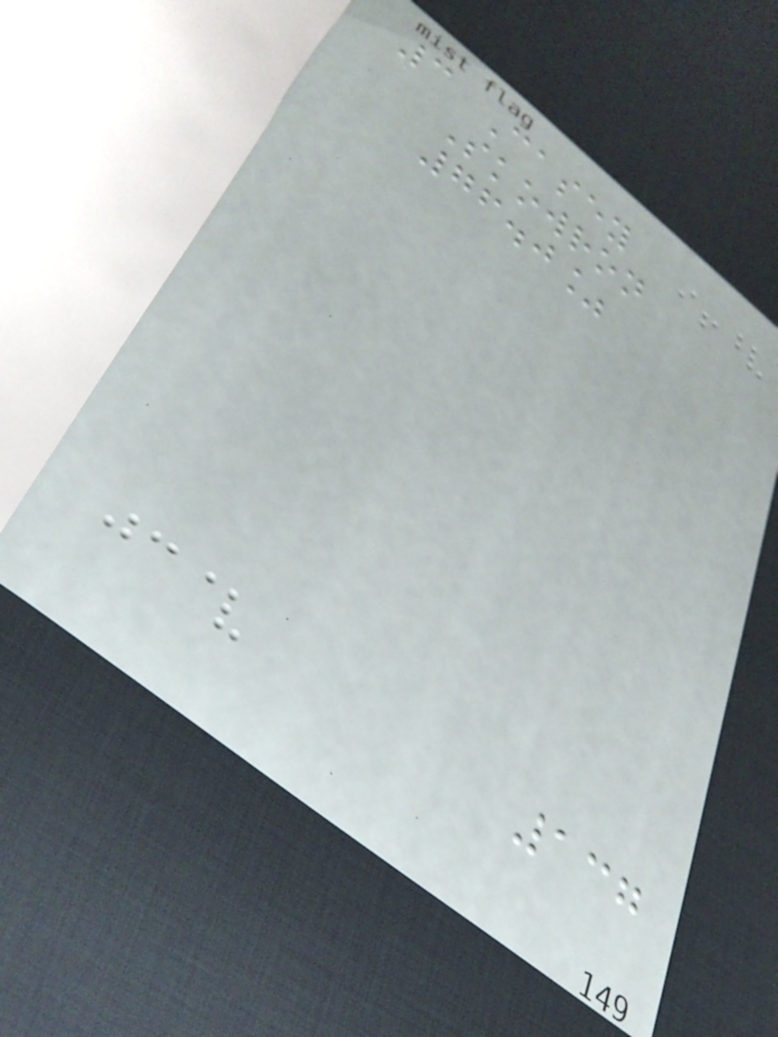3 Casey
Skowron
76.0%
137
